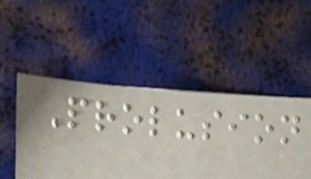Prolusion
